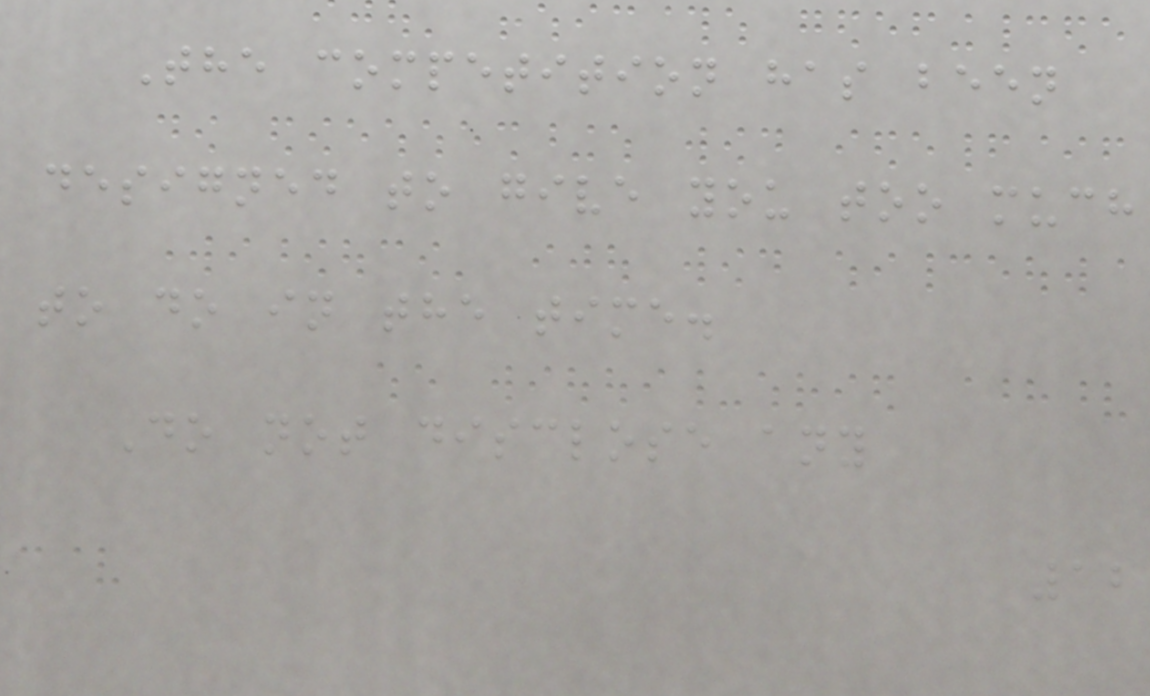The competition has been
designed to give you too much
to do in the time.
Do not disclose any
12
